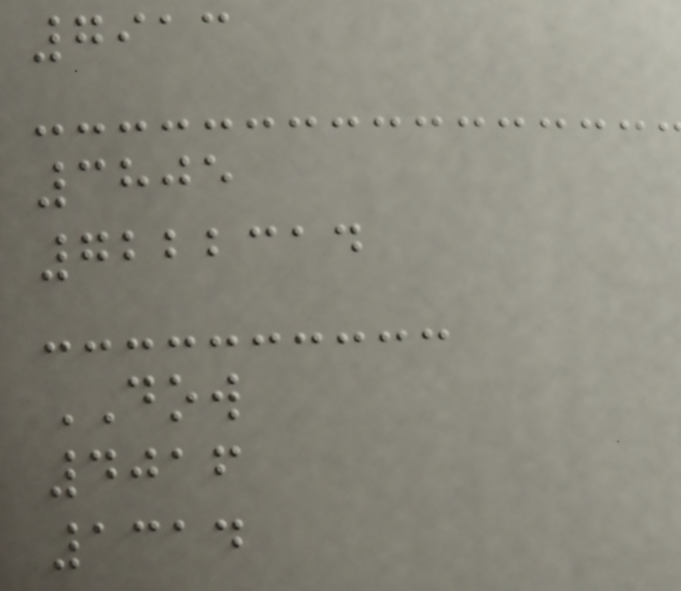7913
3805
7222314
DOW
4016
1314
